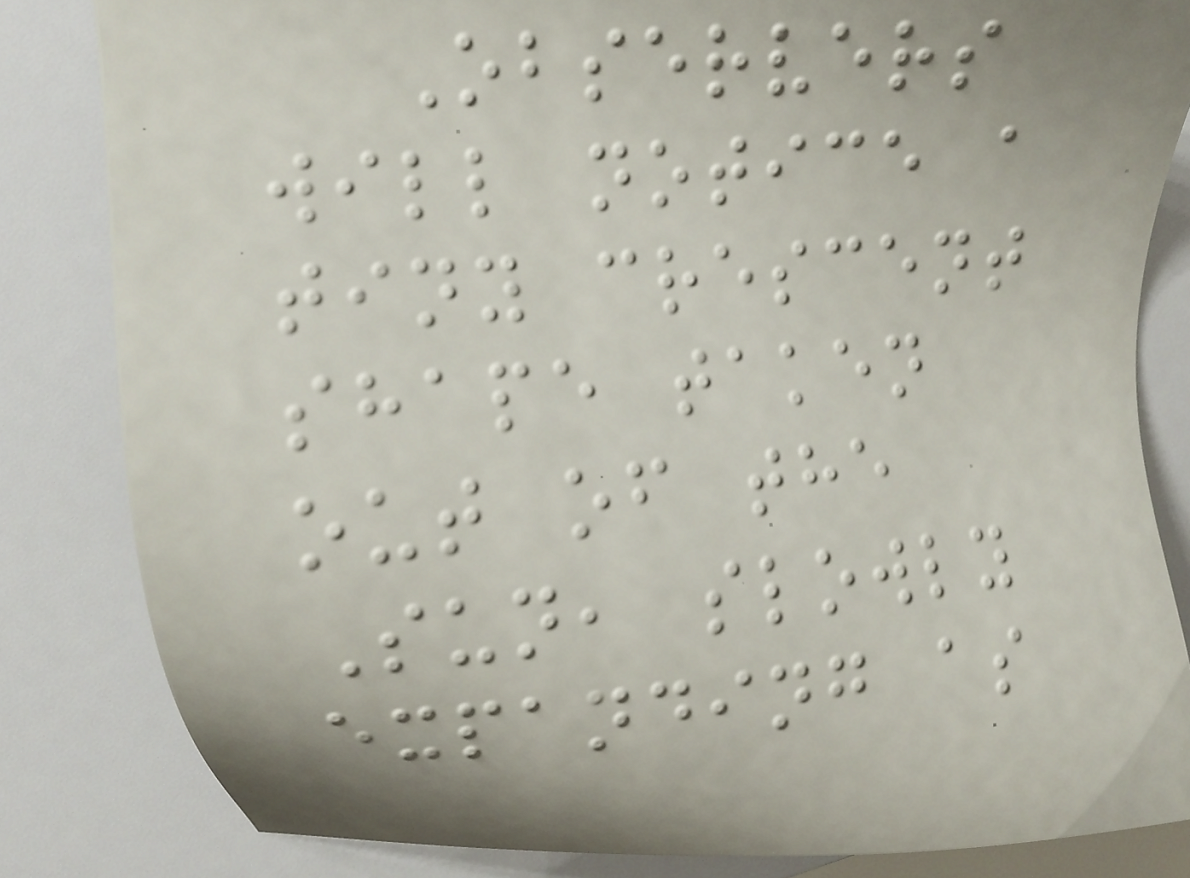Observers
will notice a
tiny crescent
shape taken
out of the
Sun, slowly
expanding as
